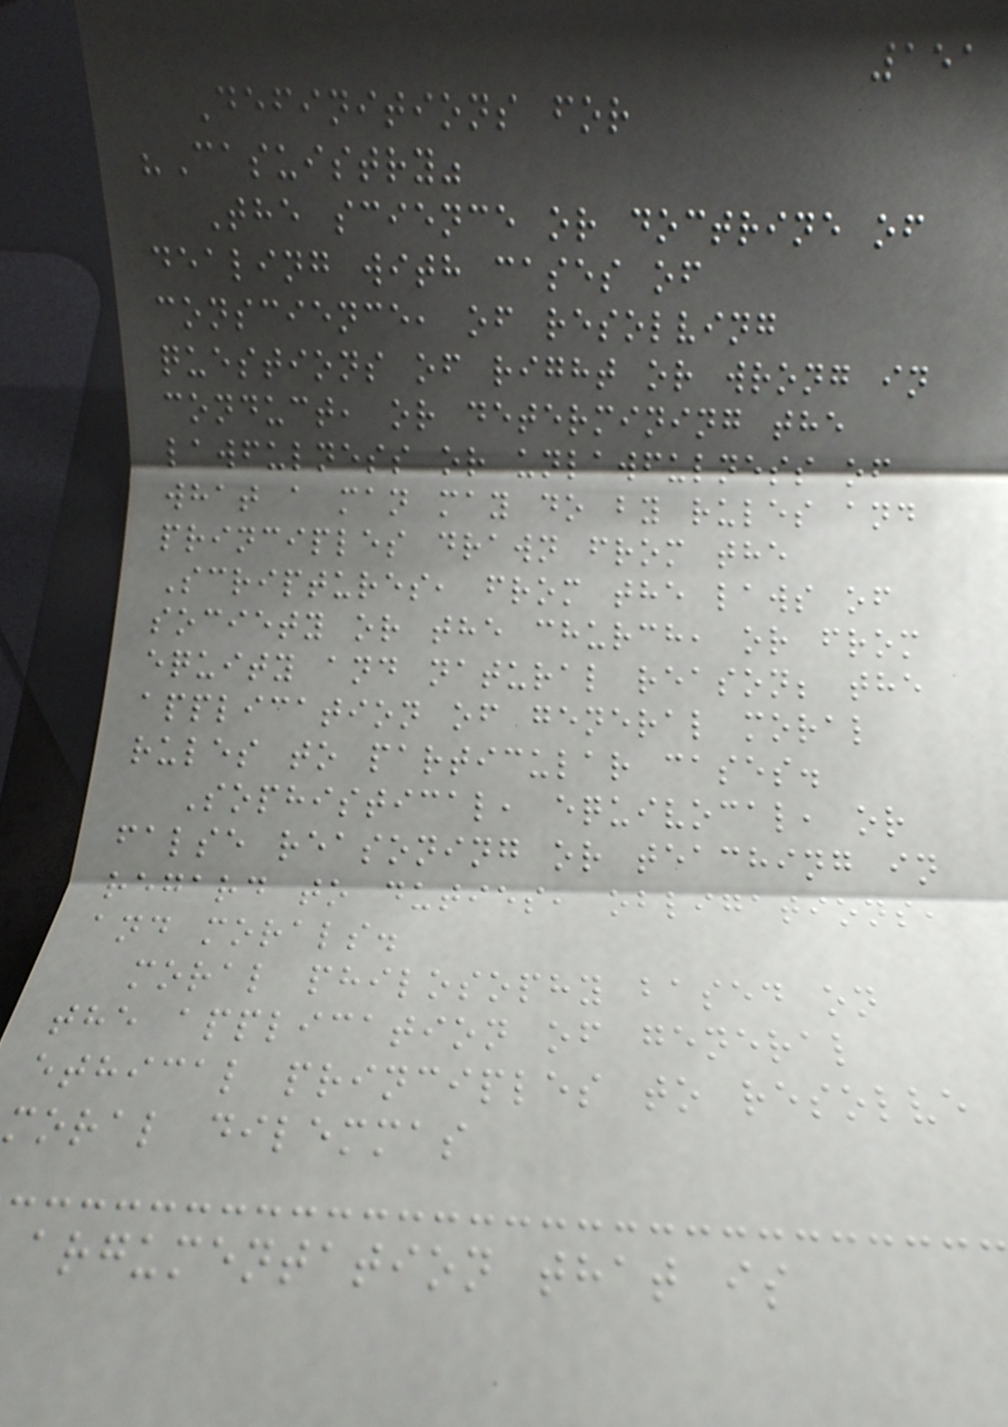151
Definitions for
"Casuistry"
The science or doctrine of
dealing with cases of
conscience, of resolving
questions of right or wrong in
conduct, or determining the
lawfulness or unlawfulness of
what a man may do by rules and
principles drawn from the
Scriptures, from the laws of
society or the church, or from
equity and natural reason; the
application of general moral
rules to particular cases.
Sophistical, equivocal, or
false reasoning or teaching in
regard to duties, obligations,
and morals.
moral philosophy based on
the application of general
ethical principles to resolve
moral dilemmas
argumentation that is
